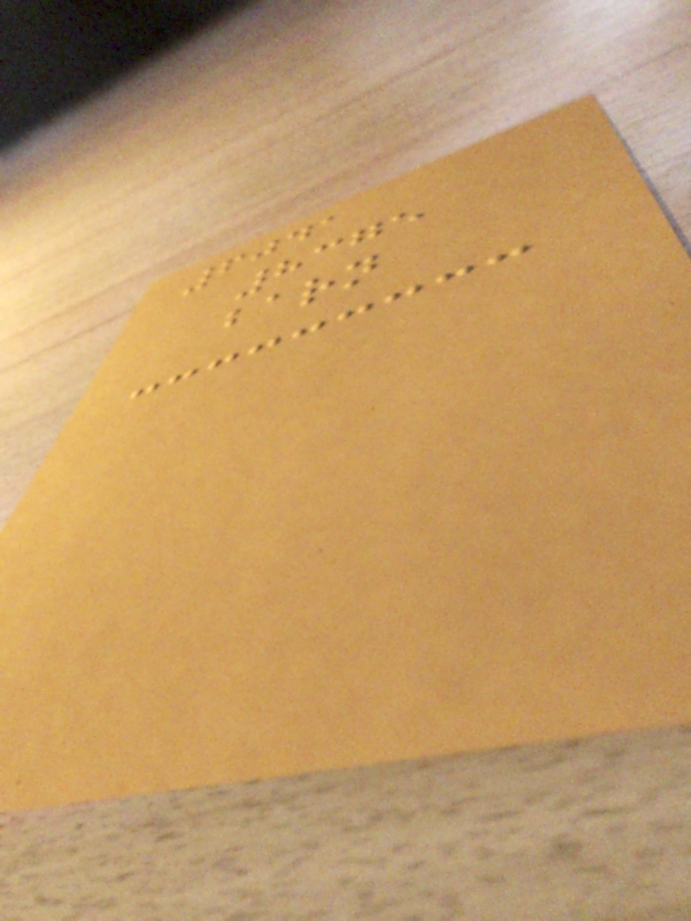6041
8375
barn
